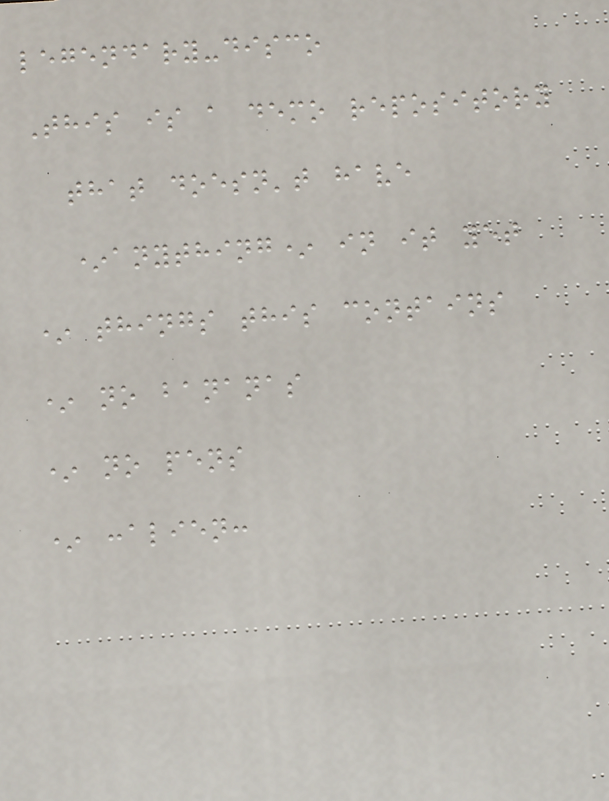legendary-disco
This is a demo repository
that doesn't have
*anything* in it yet
* things this contains
* no bananas
* no pens
* :alien:
